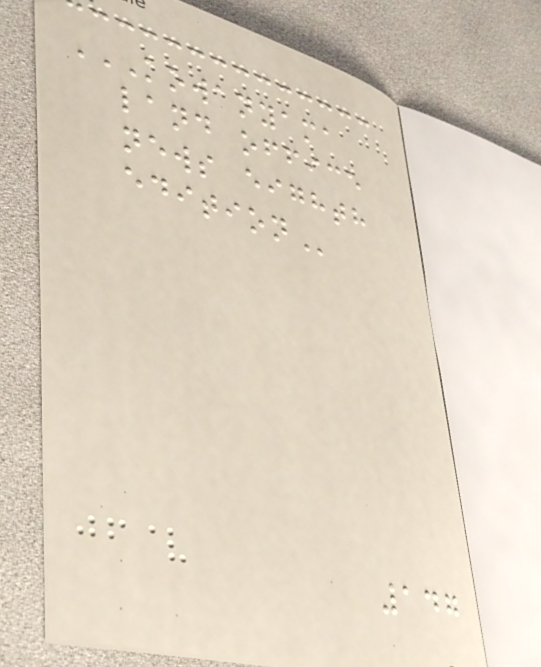KOWANYAMA
LAND OFFICE
NEWS EIGHTH
EDITION
147
